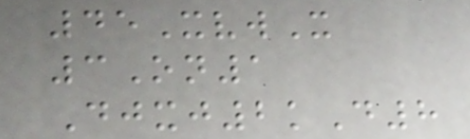45XvwX
3On1
Djxj2kD8
